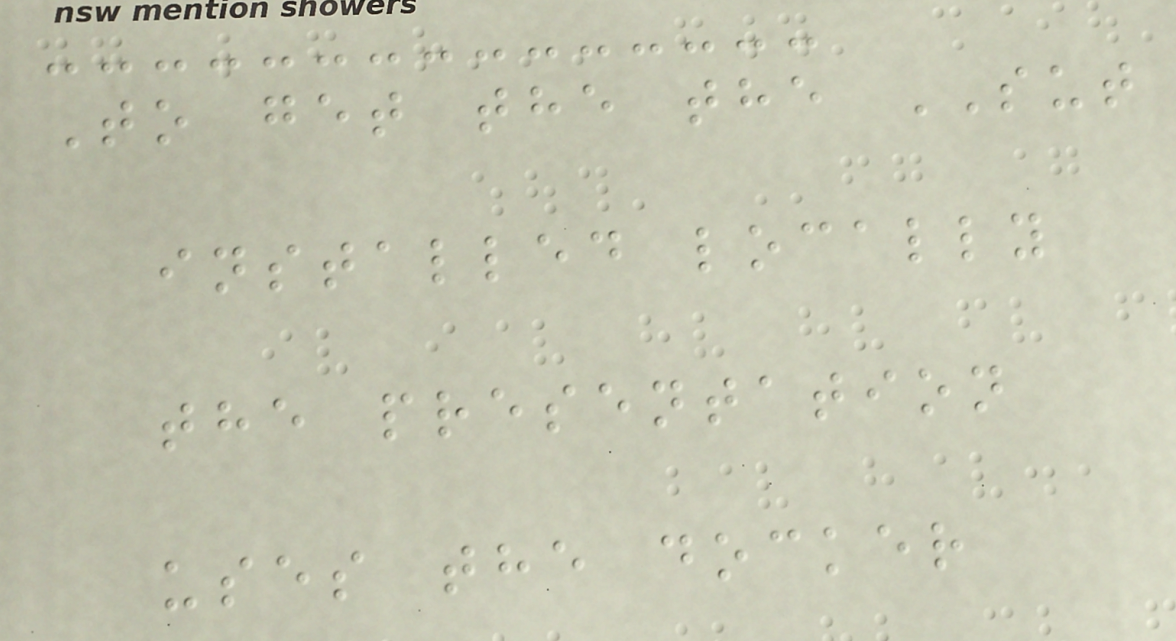To get the the SUT
installed locally
the presentation
uses the docker
